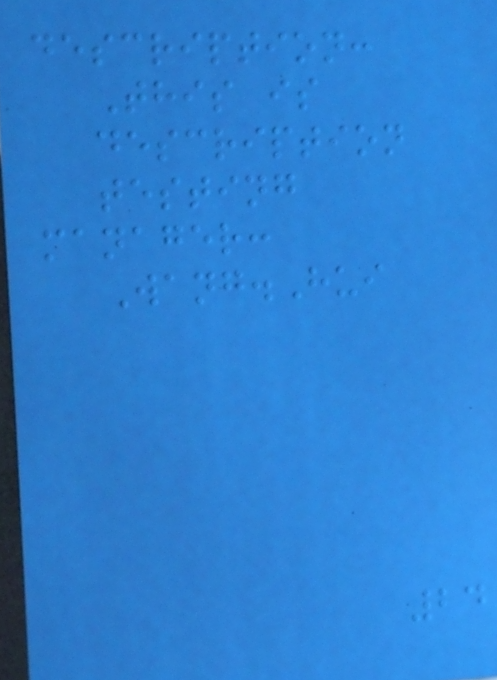description:
This is
description
testing
manager:
Wang.Hui
24
